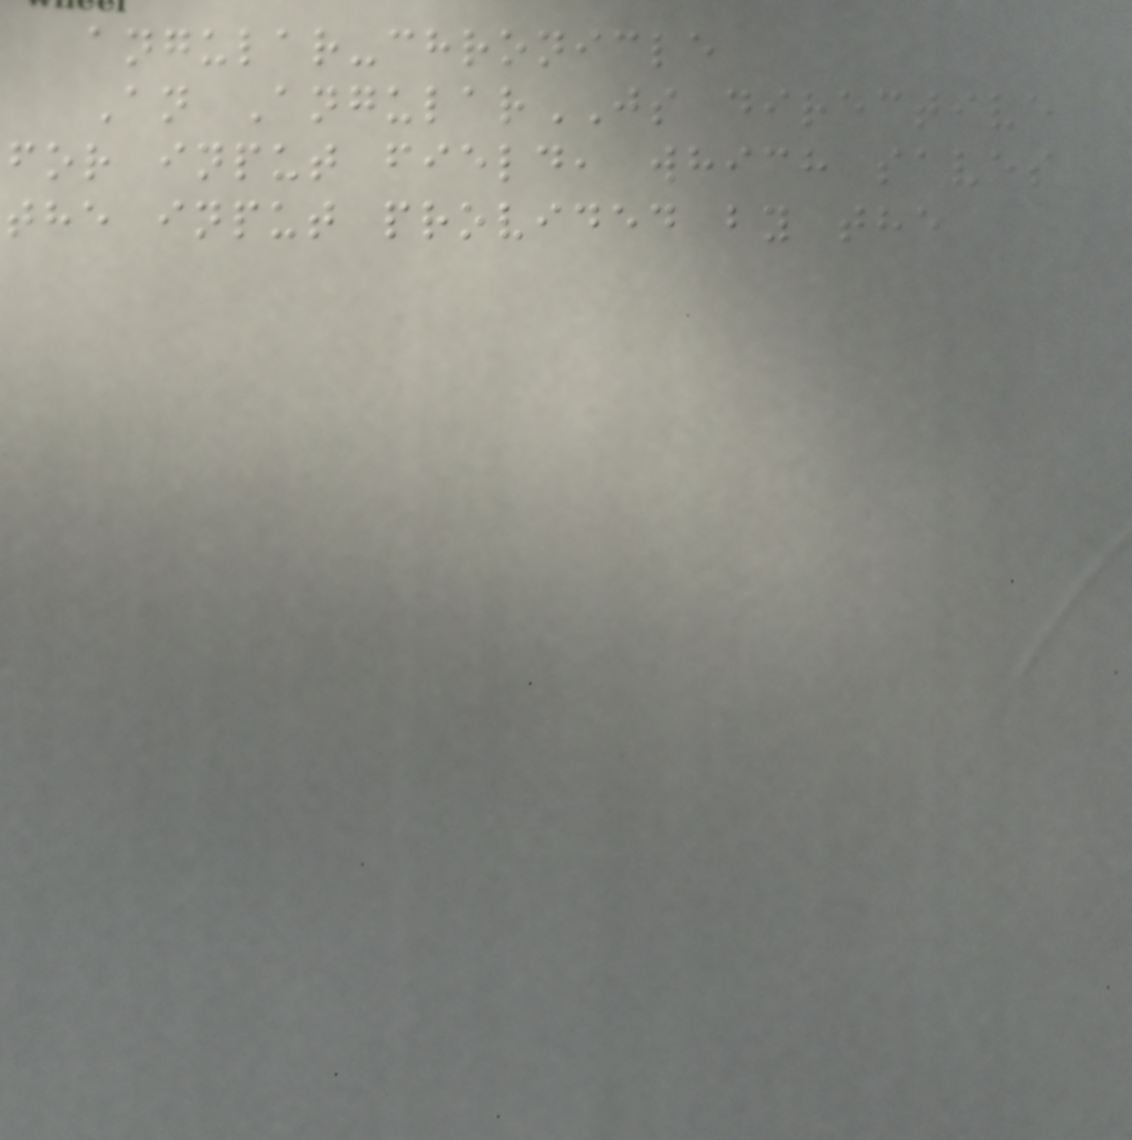angular-chronicle
An AngularJS directive
for input field, which saves
the input provided by the
